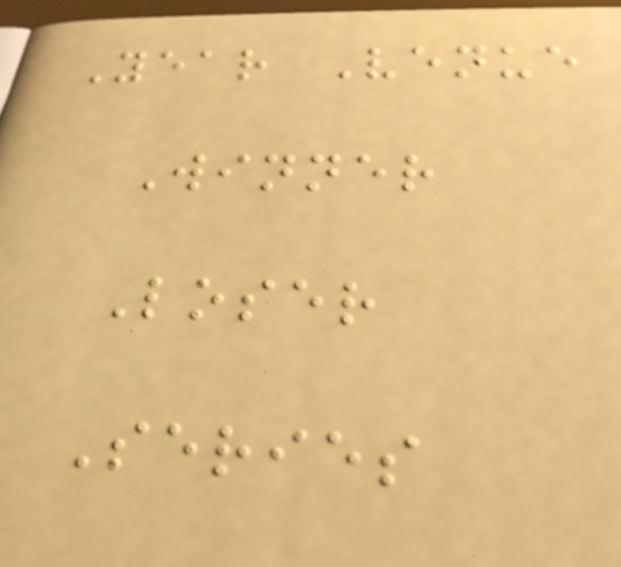Year Venue
Winner
Loser
Series
